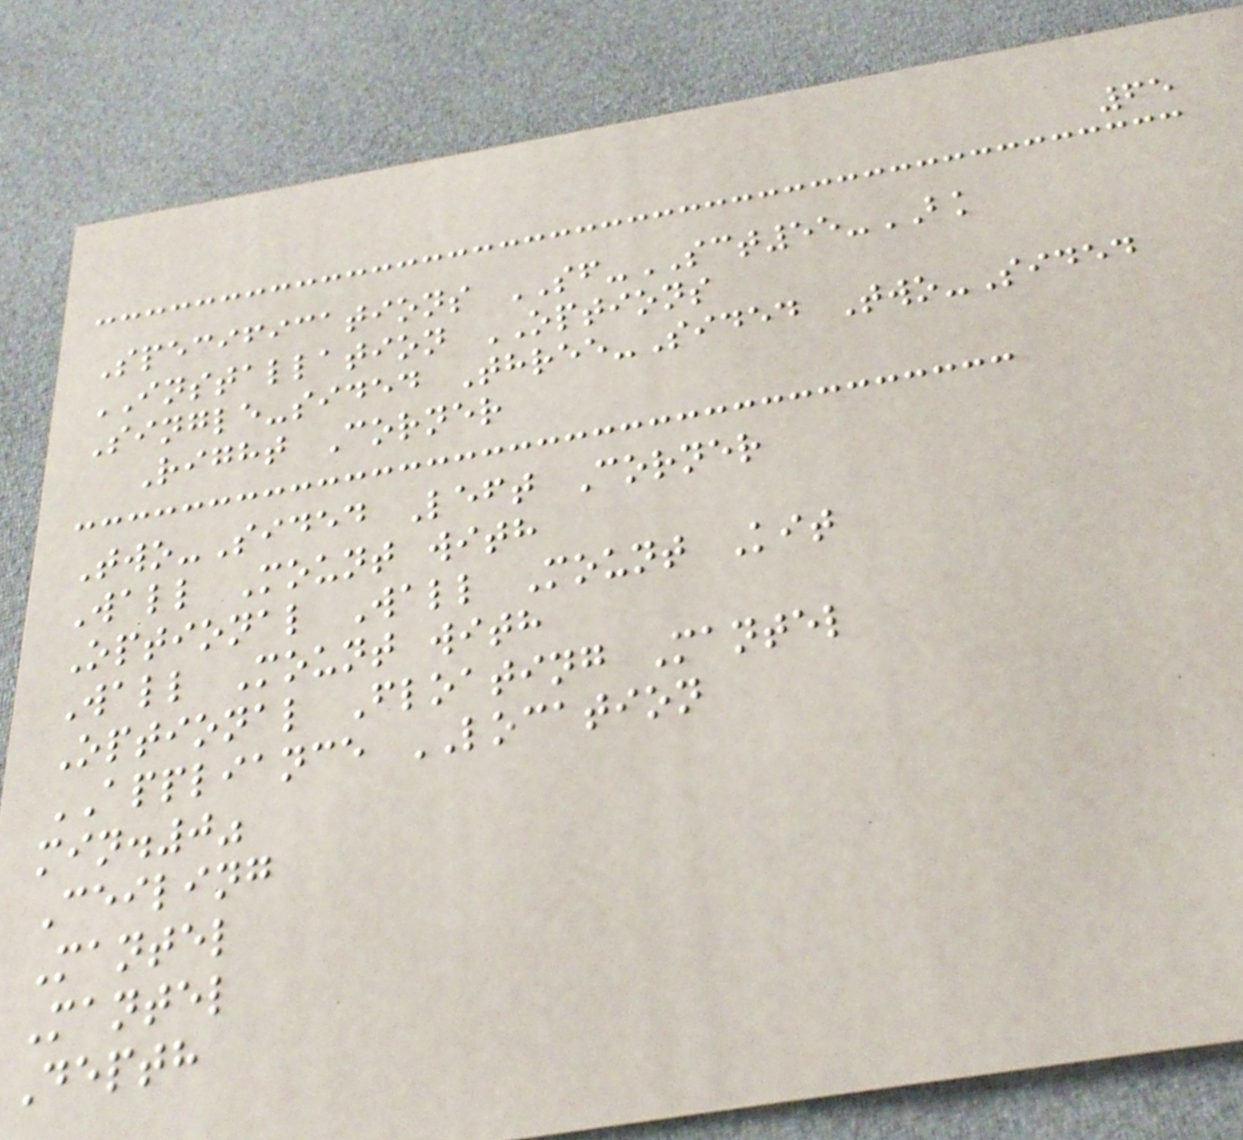65
Specifications SF-SCT55-BK
INSTALLATION OPTIONS
Single-sided Three-Sided Two-Sided
Right Corner
Two-Sided Left Corner
Wall Mount with
Optional Wall Mount Kit
Wall Mount with
Optional Floating Mantel
APPLIANCE LOCATION
min.0"
Ceiling
Mantel
Mantel
Depth
